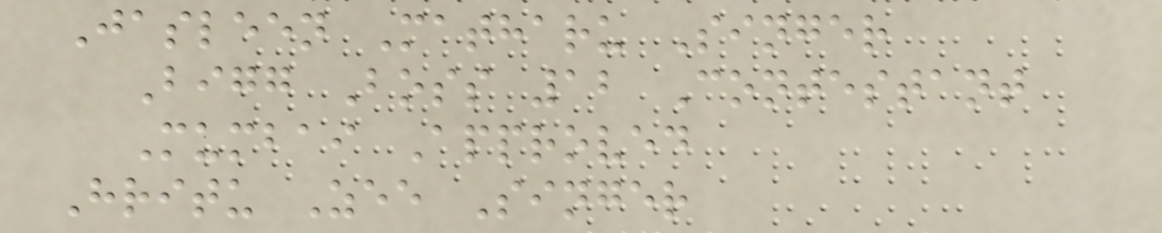Jasleen Matharu Singer
Bigg Boss 12 Contestant
Mumbai Approved
Hritu Zee Singer
